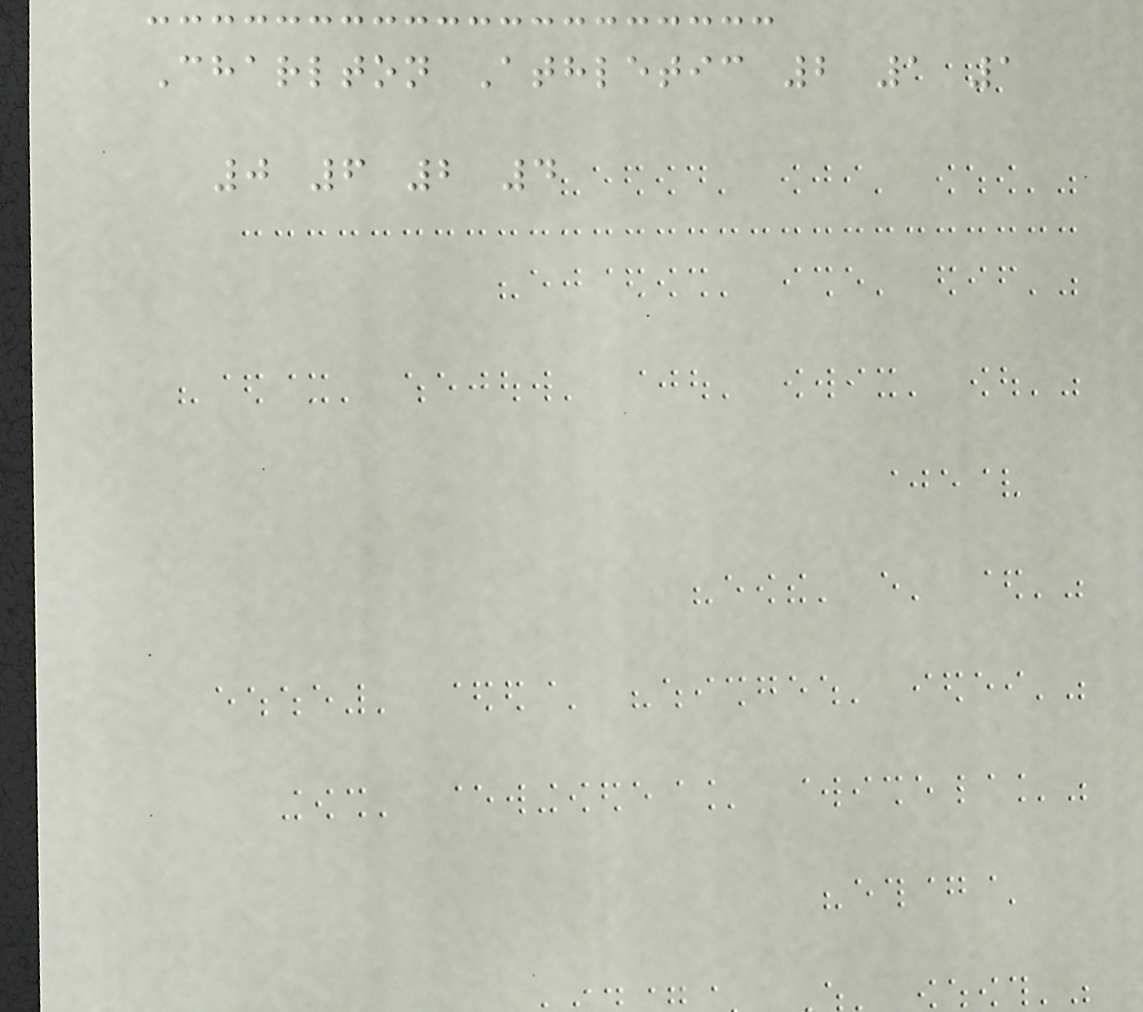Charlton Athletic 2 1 1
0 6 2 4
